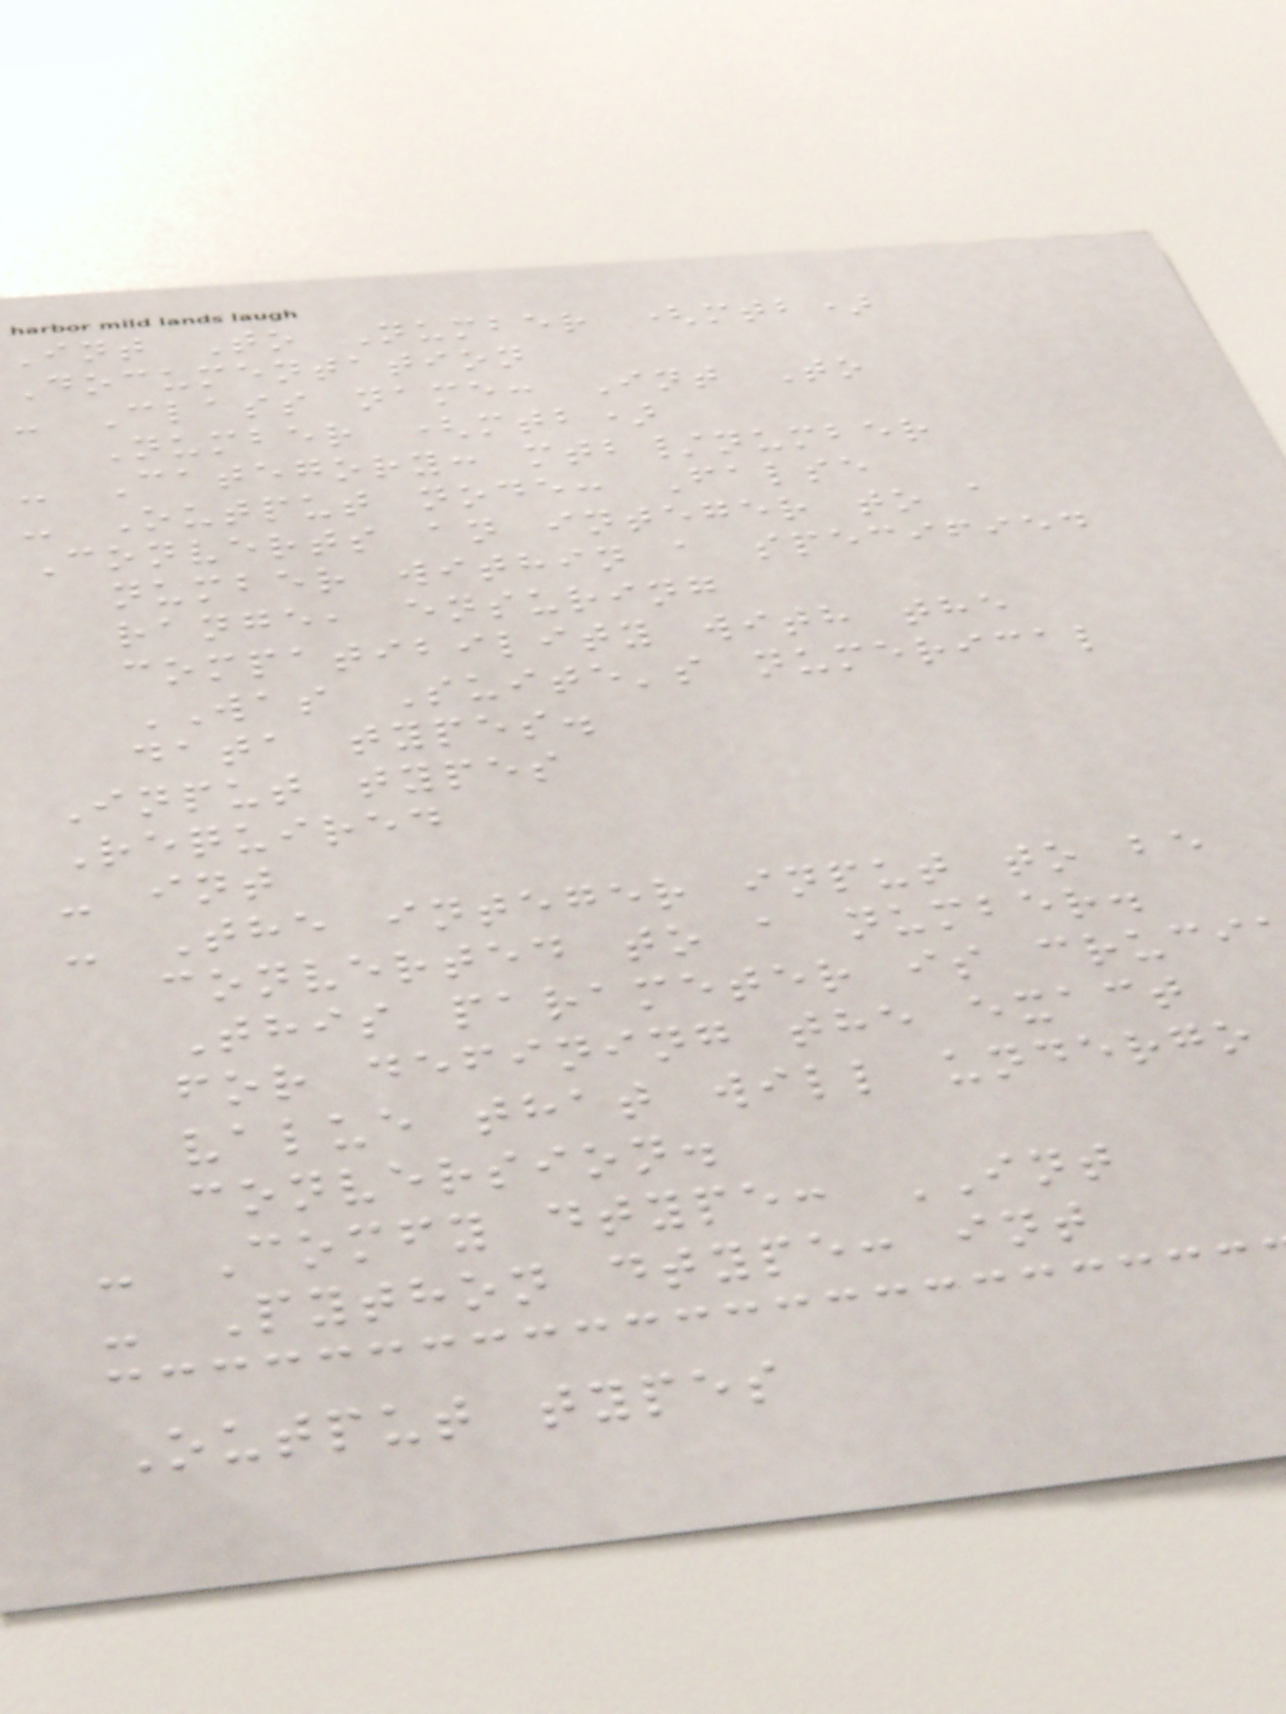Int To Number (mtb)
Documentation
- Class name: Int To
Number (mtb)
- Category: mtb/number
- Output node: False
Converts an integer to a
number within a specified
range, ensuring
compatibility with the
WAS Suite's numerical
data types.
Input types
Required
- int
- The integer input to be
converted to a number.
This parameter is cruci
for defining the exact
value that will undergo
conversion.
- Comfy dtype: INT
- Python dtype: int
Output types
